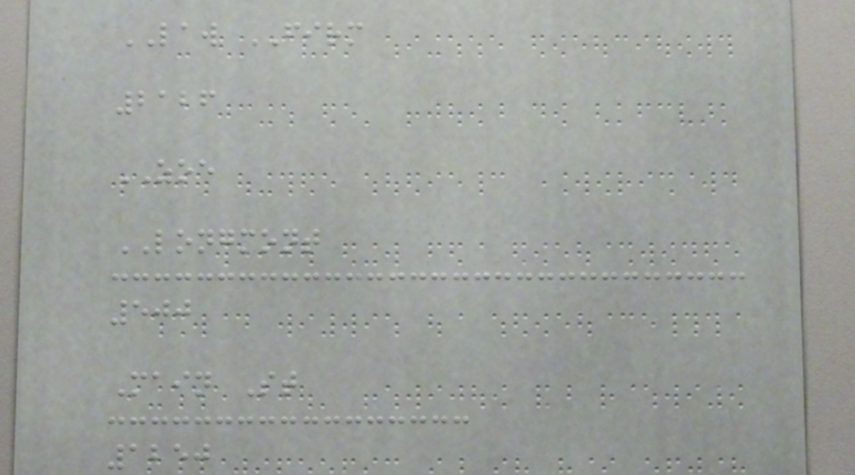LAW FIRM
2126
ZOE
LONGMONT
500
Main St
1250
